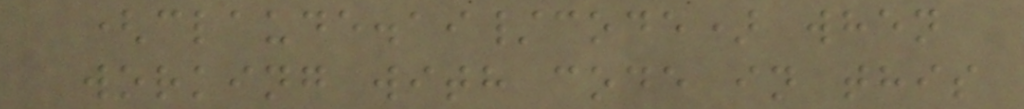(claude.ai/code) when
working with code in this
